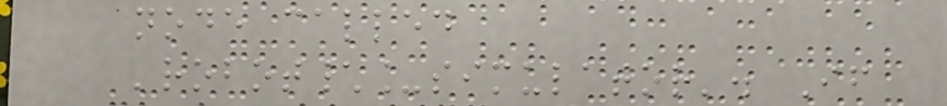node called
'robot\_simulator'. If
